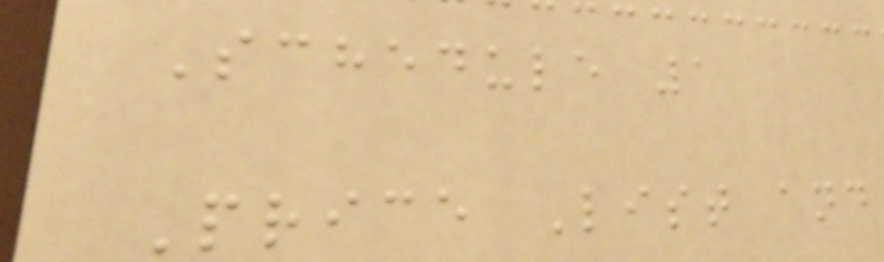Schedule 1
Price List and
